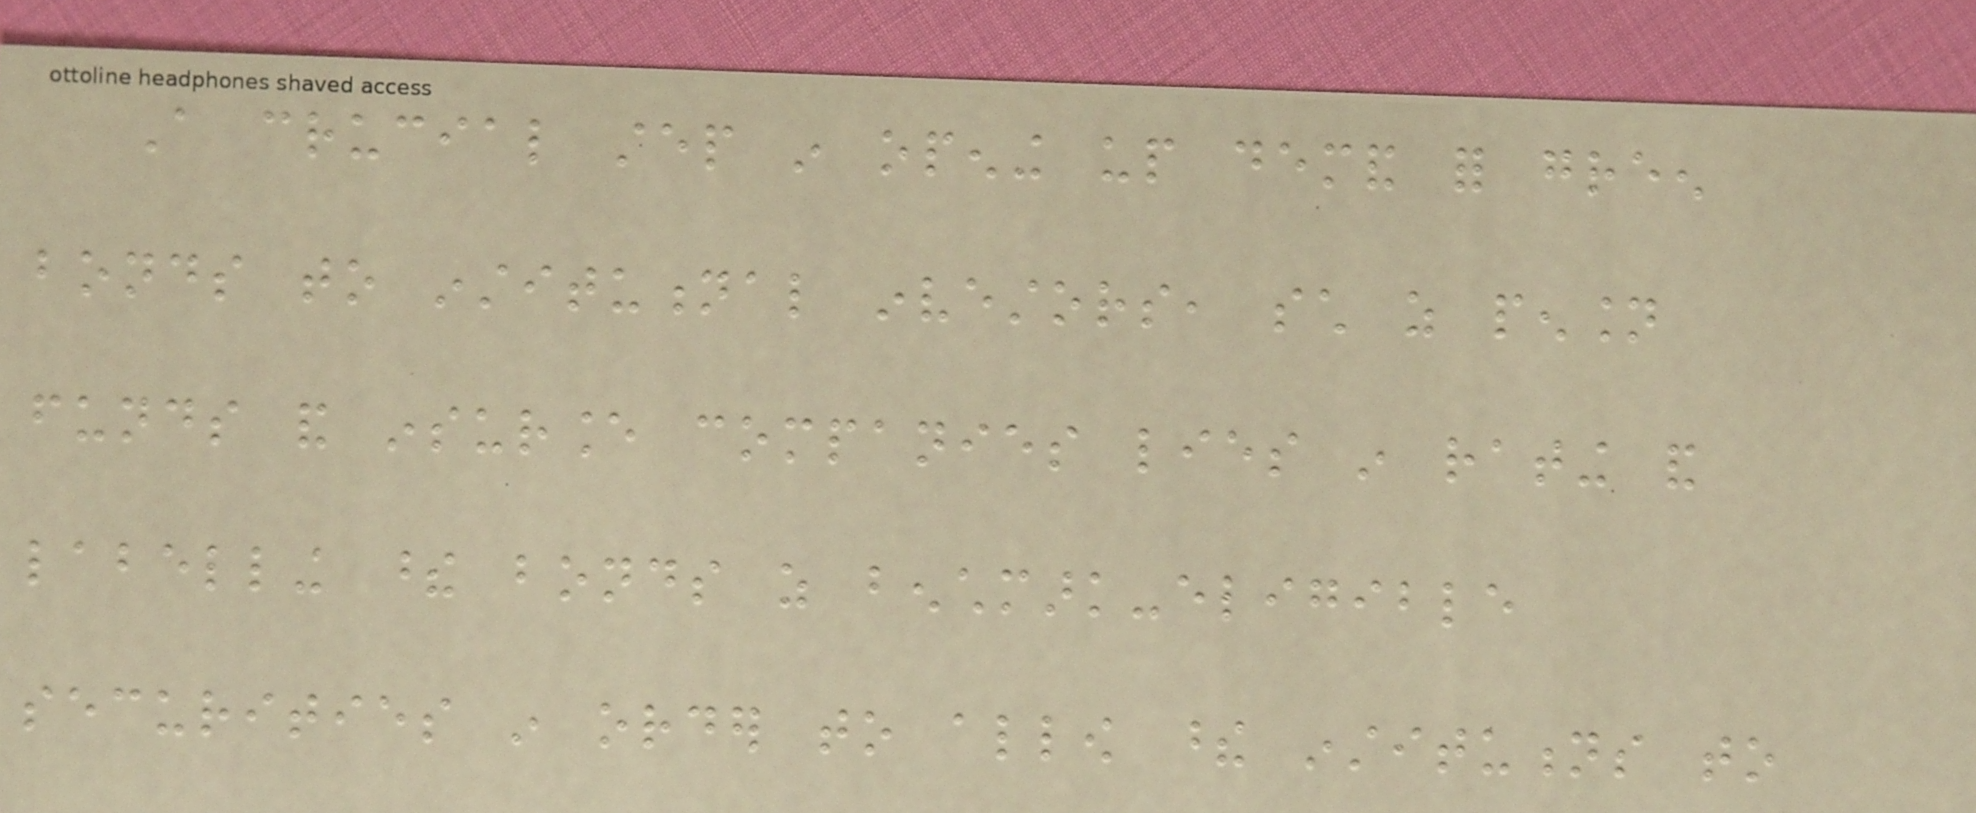A crucial step in opening up demand for green
bonds to institutional investors, such as pension
funds and insurance companies lies in rating and
labelling these bonds as benchmark-eligible
securities in order to allow these institutions to
